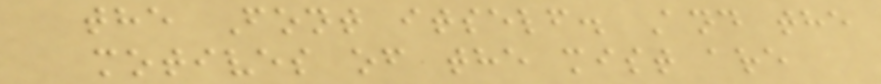the Font itself. And the
motives of the mist are
